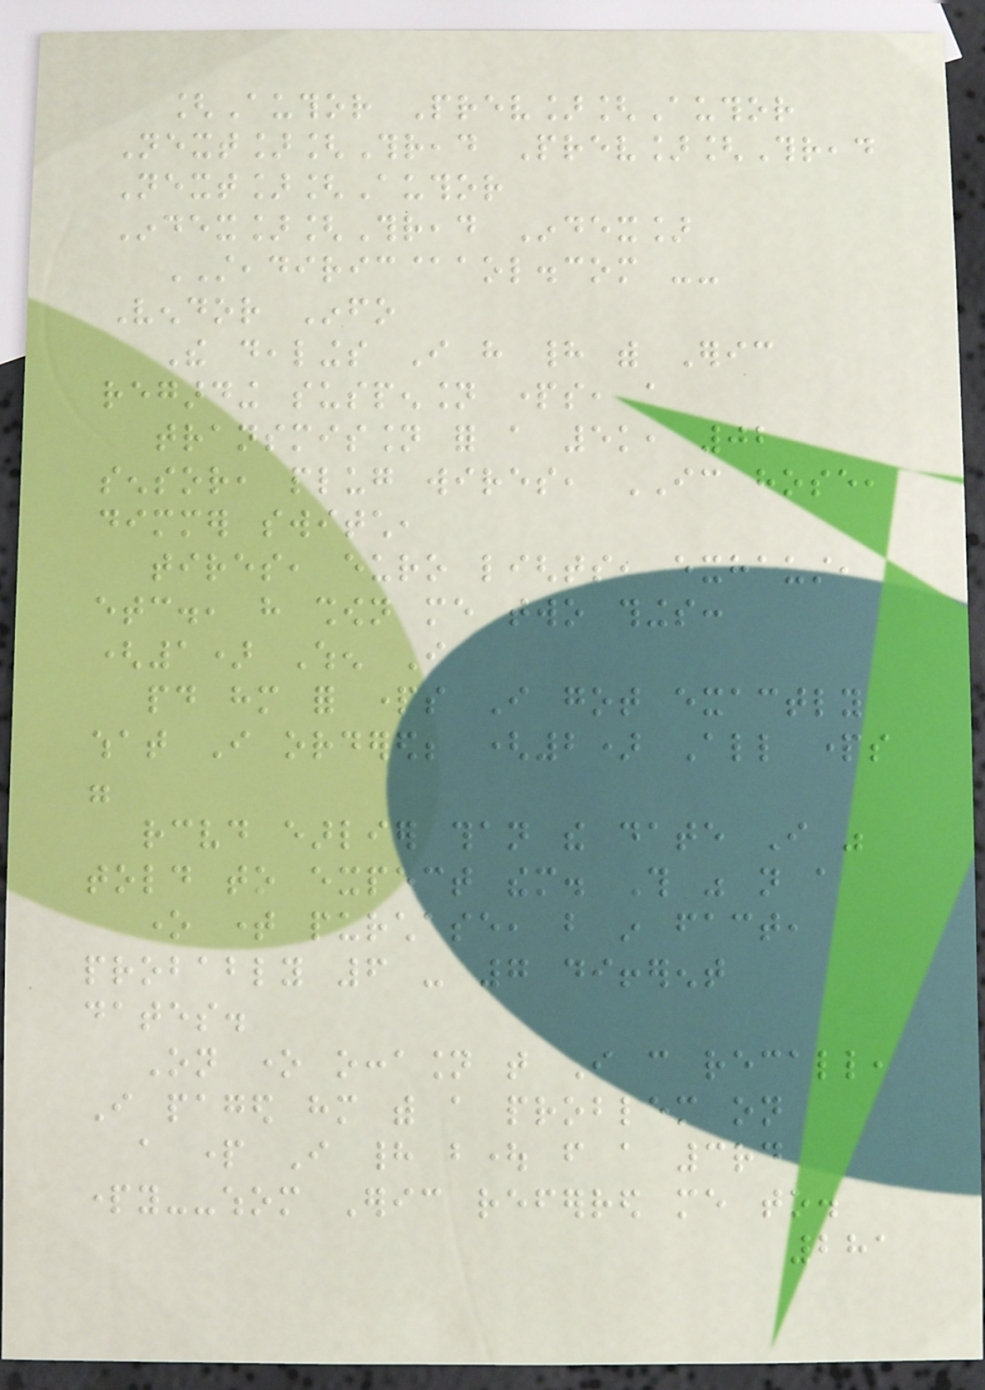[Author Prev][Author
Next][Thread Prev][Thread
Next][Author
Index][Thread Index]
STEADIRIC@aol.com --
Vendor Info
The dealings I have had with Eric
regarding suspension parts, a
transmission for a 5k, 02
sensor, plug wires, IC hose,
dimmer switch,
tires, euro lights, exhaust,
etc., have shown me two things:
(1) When I
paid him for parts I got exactly
what I ordered; (2) All parts
were
received earlier than the date I was
told to expect them. This was not a
one time purchase, but in fact,
probably 6 - 7 different
dates.
On one occasion that I can recall,
I paged him with a problem on
a part I had bought from a 3rd
party--whom Eric referred me to.
281
